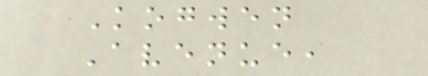Kogwen
Avenue,
